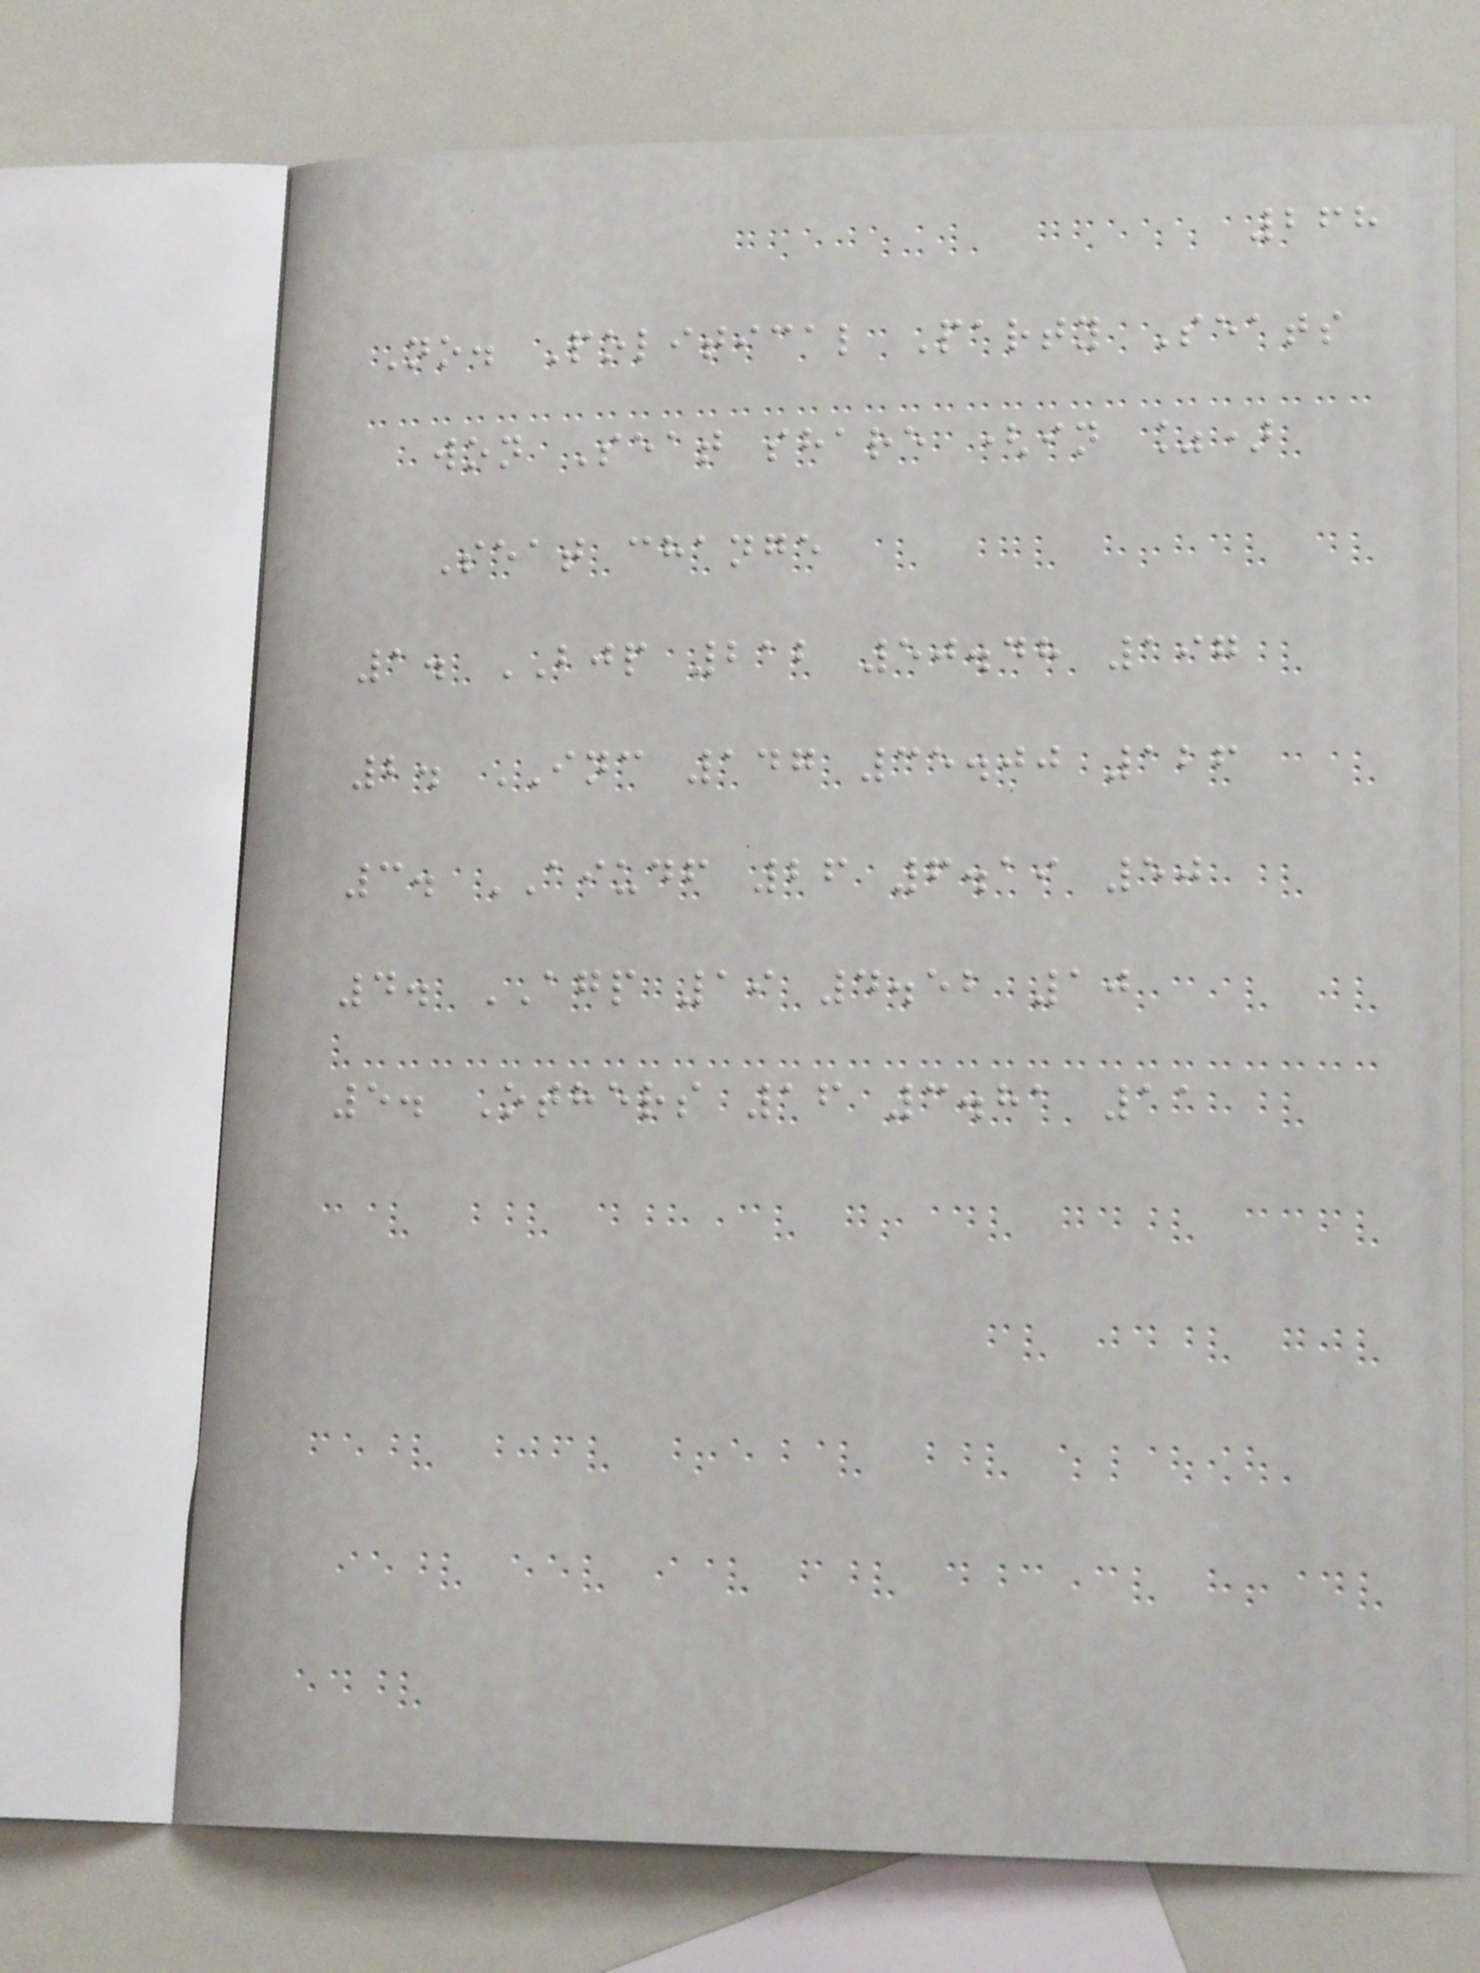268
No. Political Party Seats
won Seat share (in %)
Seat change
1. BJP 212 50.48 197
2. INC 147 35.00 126
3. AIUDF 26 6.19 50
4. AGP 19 4.52 10
5. Others 16 3.81 11
